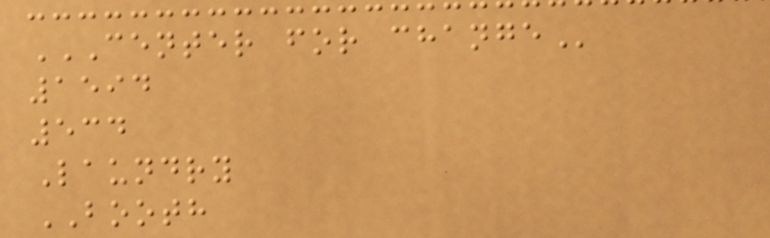CENTER FOR CHANGE
1594
534
Laundry
BOOTH
